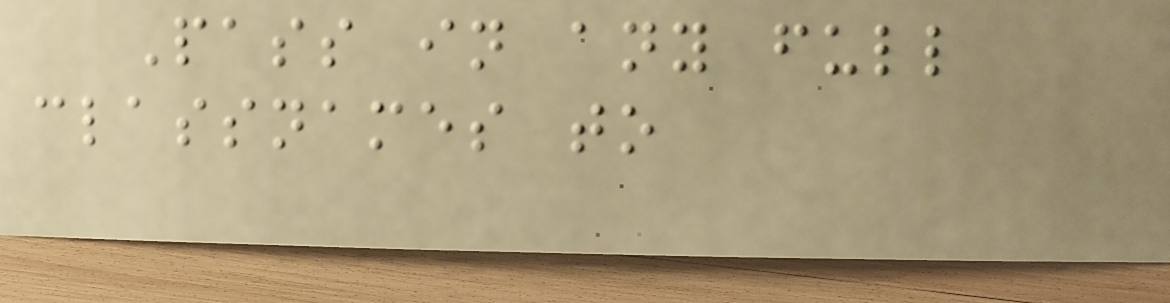Pass in any full
classnames to
